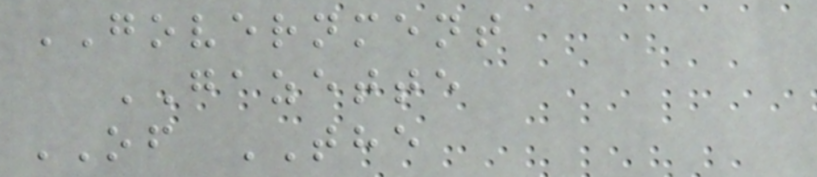GOVERNMENT
GAZETTE
OF THE
